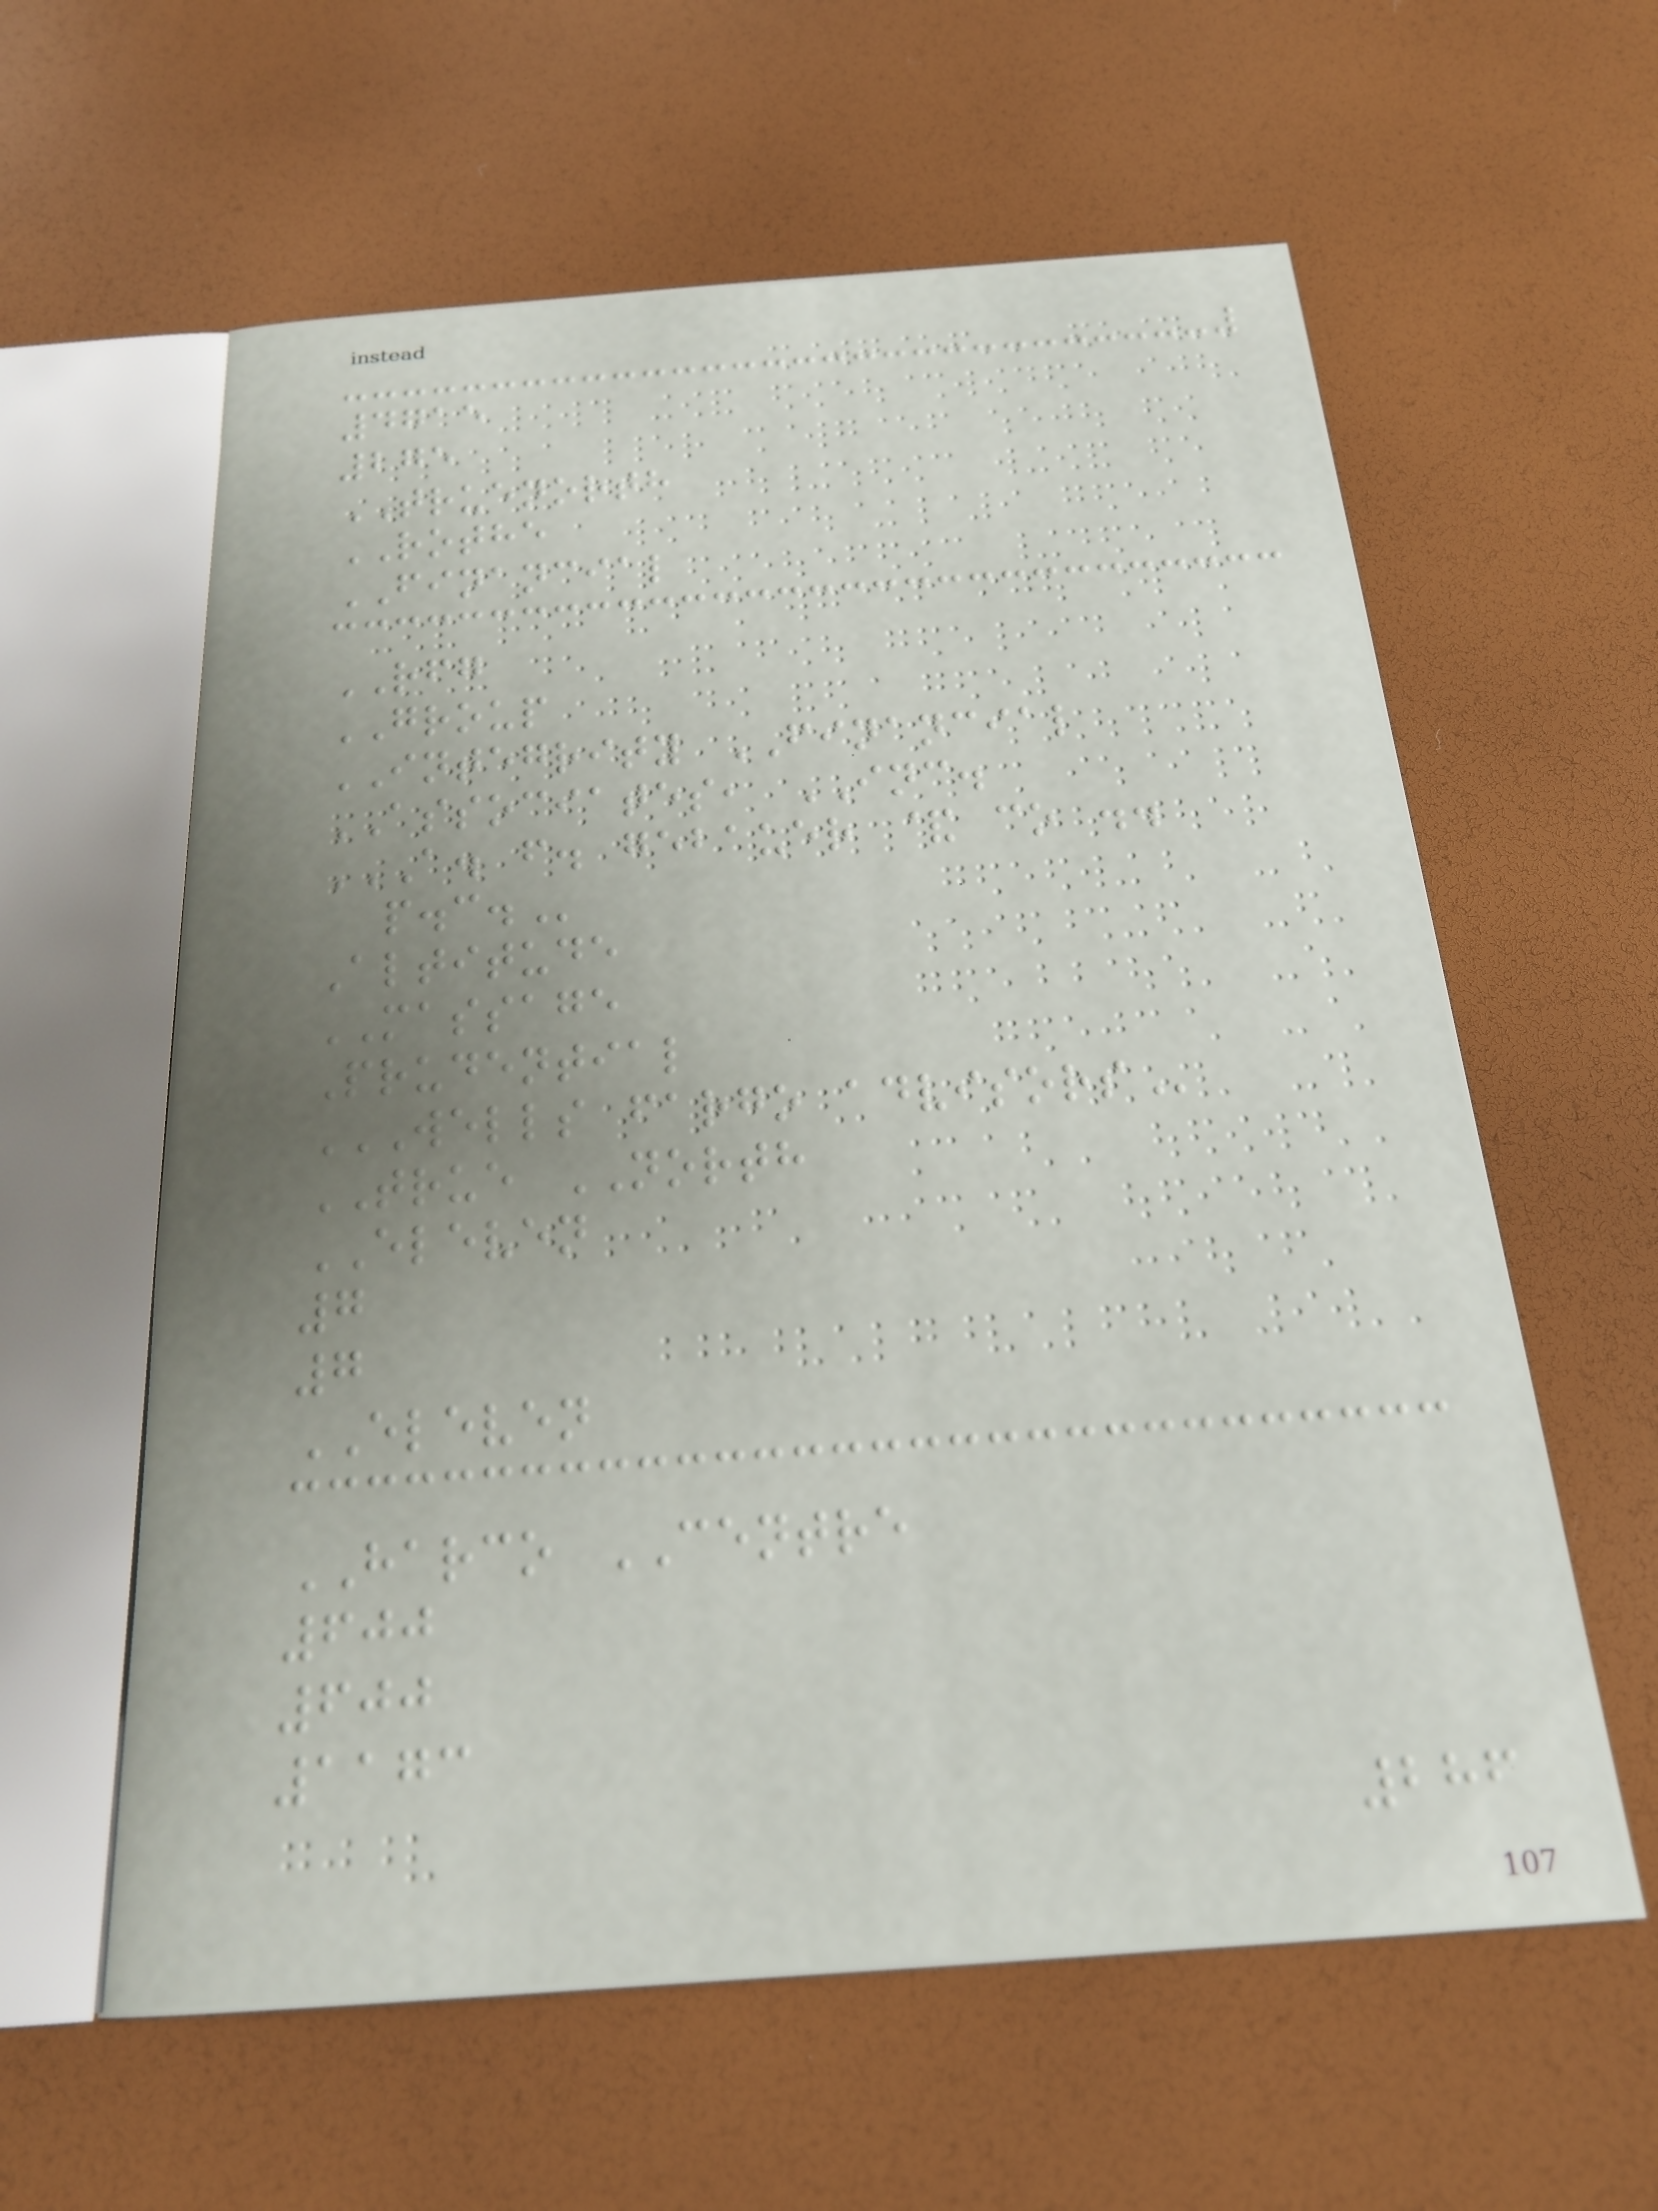4715
275
TRUENORTH
ROTHE
FINANCIAL
RFG
GROUP
INTEGRITY FINANCIAL
ASSOCIATES, INC.
A. F. GEBAUER & CO ..
P.C.
Altitude
MASSAGE
Prudential
WELLS FARGO ADVISORS
TRUE NORTH
ELEVEN
7
7
ELEVEN
HARCO CENTRE
600
600
1173
286
